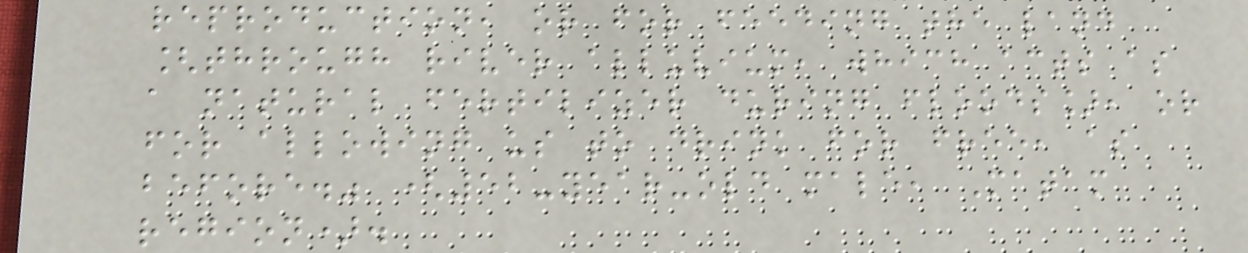reproduction, or for feeding the land
[through river alluvium, which acts as
a natural fertilizer during floods], or
for allowing us to drink for free, as
before." (52-year-old male, Matam
region).
